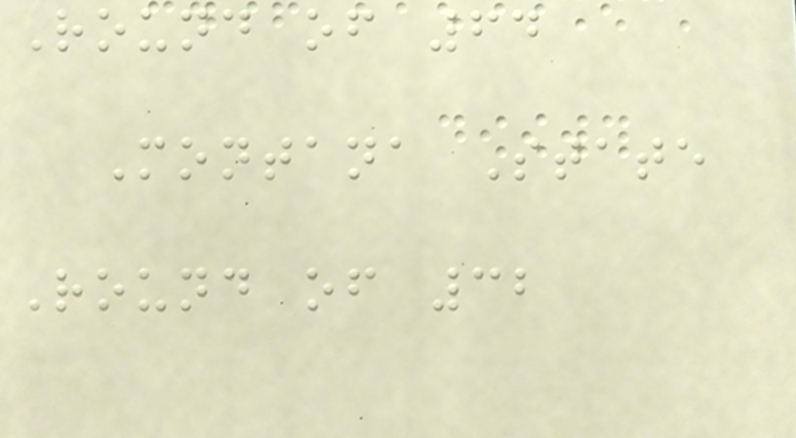Round of 64
Montana State
Round of 32
